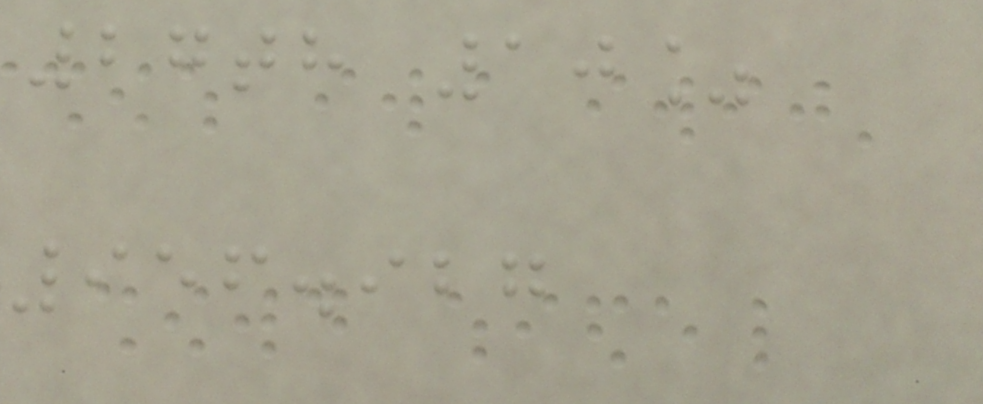27th 10%
956.927
